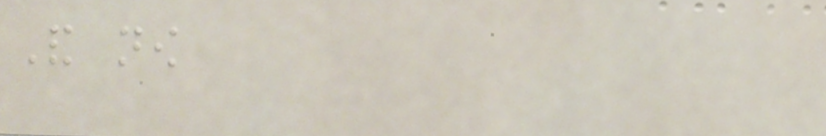And now
